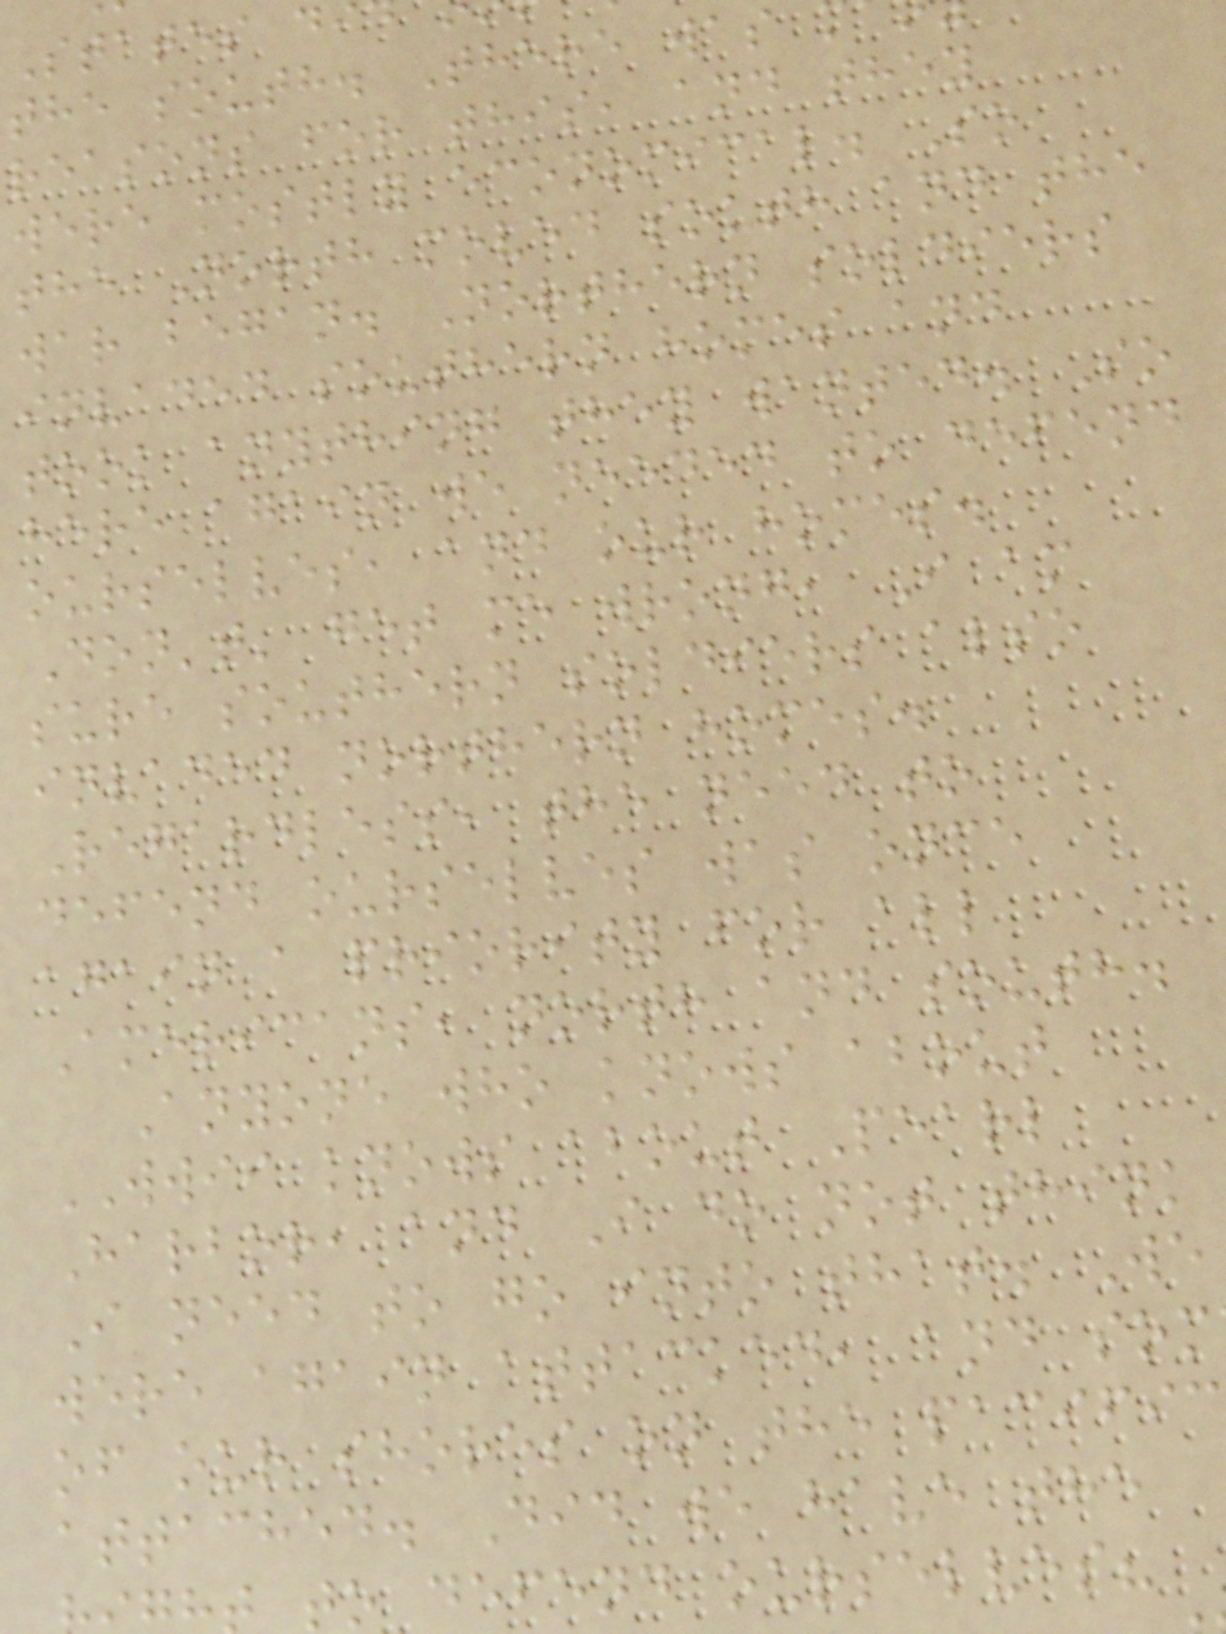States d
the south. There was
reasons for this, and they
were mostly economical. So
the North moved south and the
war began. Northern soldiers
invaded southern homes and
took anything they wanted. So
here again we needed to defend
ourselves, and our homes.
Don't' get me wrong, I am
sure southern soldiers also
invaded northern homes.
Regardless, the need to
defend ourselves was once
again a priority for all
Americans, north and south.
Anyone who knows about
WWII knows about Pearl
Harbor, and I do not think
I need to go into that. We
were again attacked, and som
of our shores on the pacific
attached. Did we have the
to defend ourselves?
